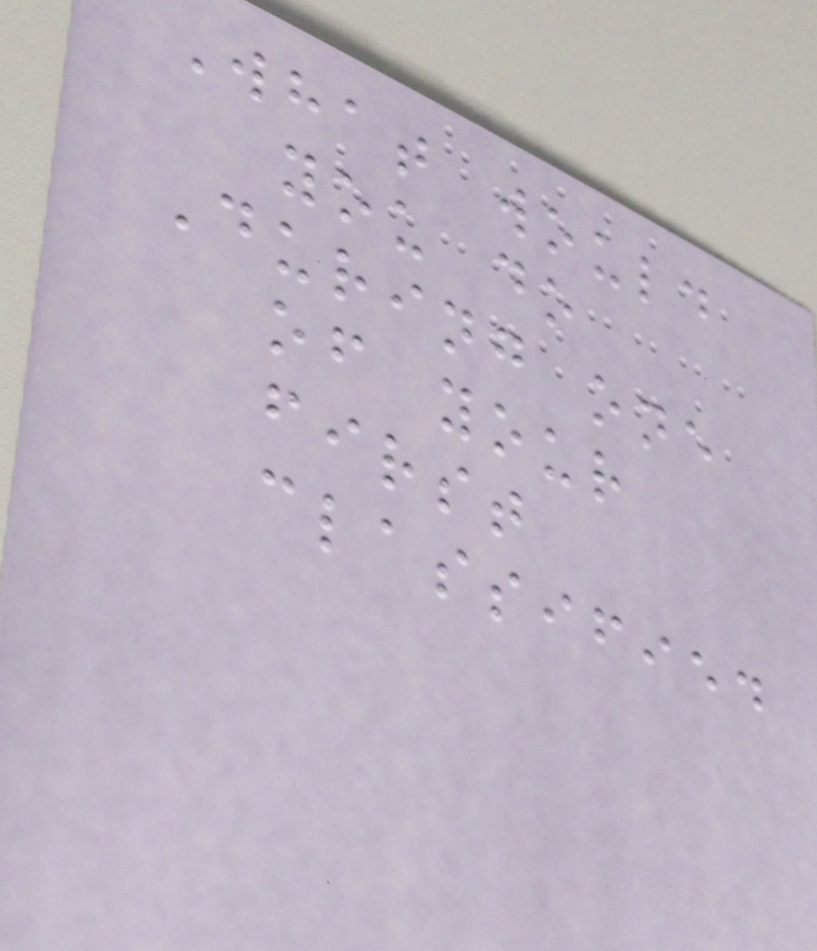What would
you do
During one
of your
first
classified
